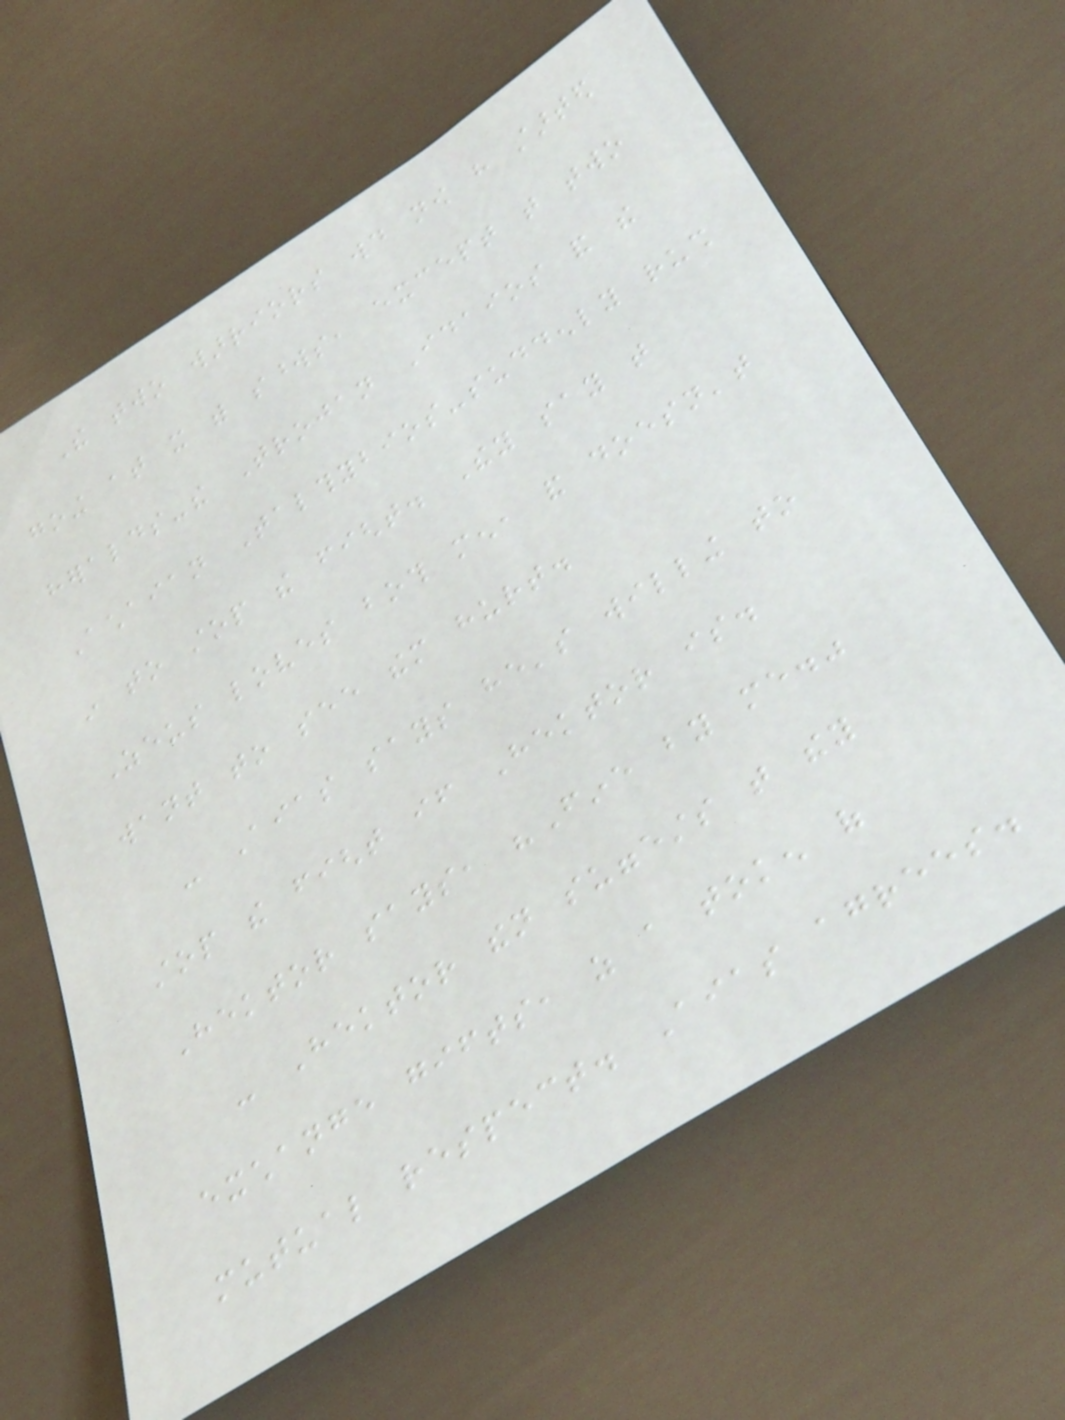The two warriors would now have started
going at it with swords, except that two
heralds-the Trojan Idaios and the
Achaian Talthybios-suddenly rush
in to stop the fight. They say that
Zeus loves both men, and doesn't
want to see them hurt.
- Aias says he's willing to
stop the fight if Hektor is.
Hektor says, "Fine by me."
- Hektor then suggests that they
exchange gifts, as a token of
mutual respect. Aias agrees.
